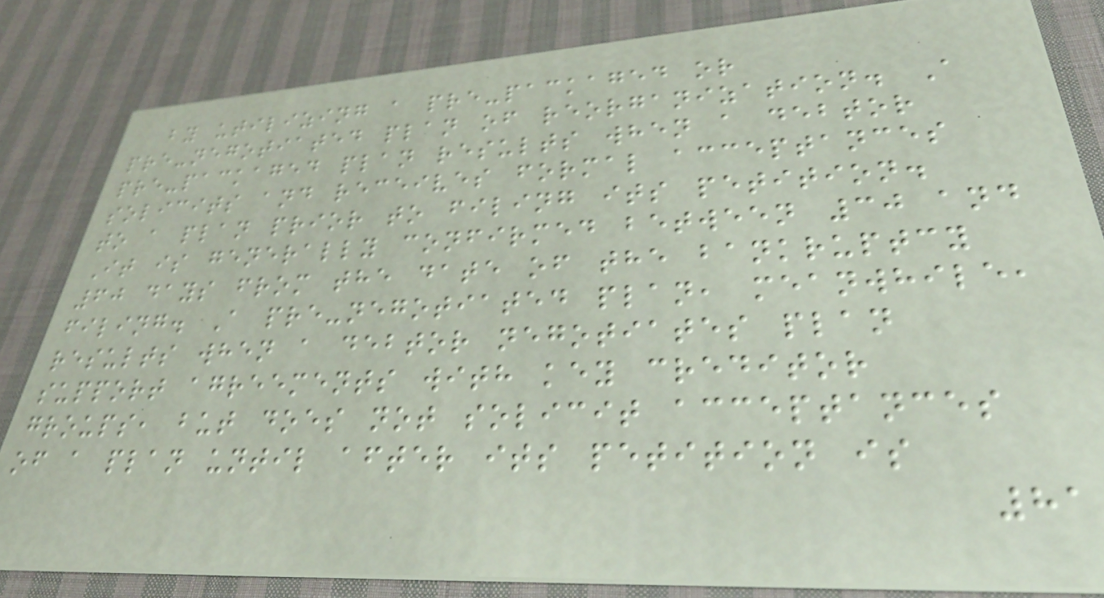by utilizing a pre-packaged or
pre-negotiated plan of reorganization. A
pre-packaged plan results when a debtor
solicits and receives formal acceptances
to a plan prior to filing its petition.
It is generally confirmed between 30 and
60 days from the date of the bankruptcy
filing. A pre-negotiated plan, meanwhile,
results when a debtor negotiates plan
support agreements with key creditor
groups, but does not solicit acceptances
of a plan until after its petition is
81
